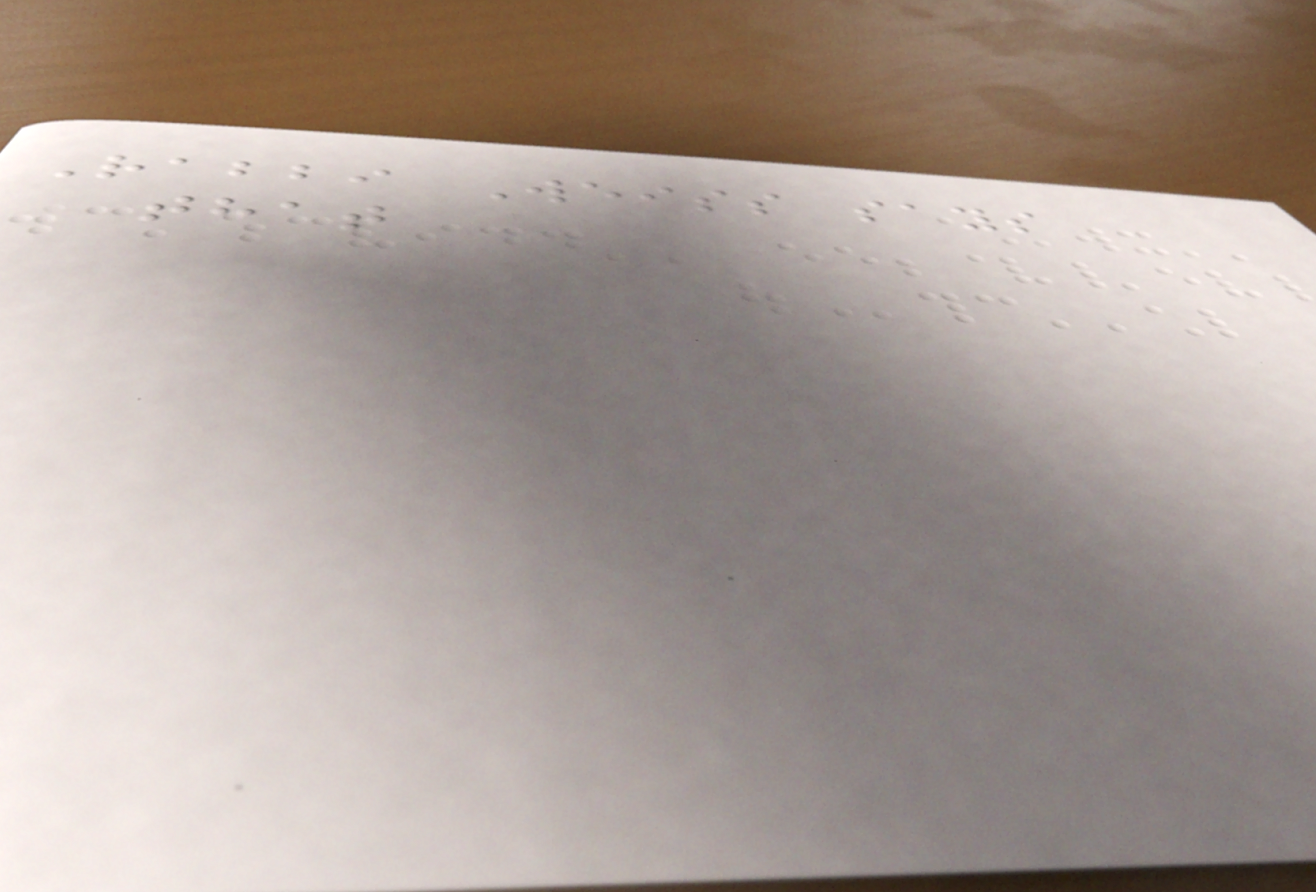Rabbi Weiss says
that
